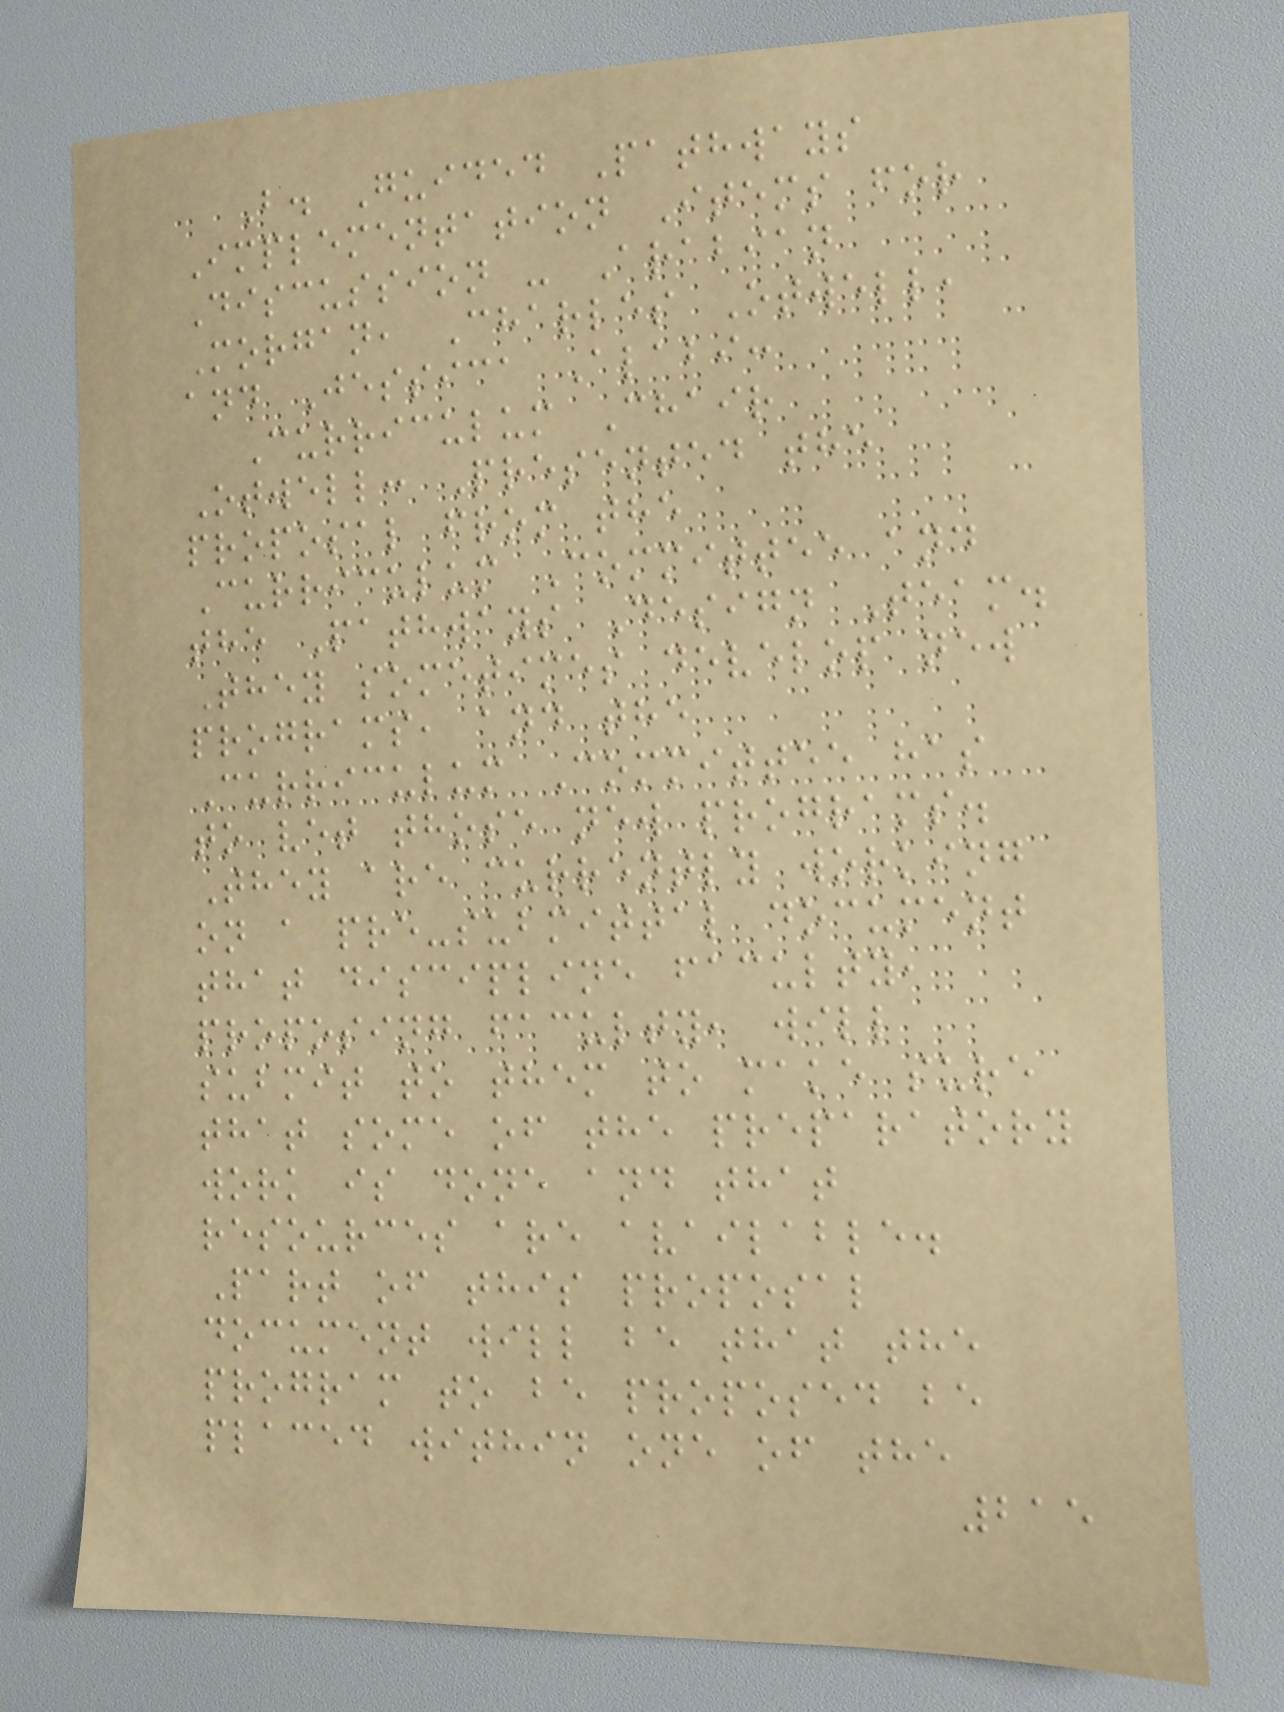B. Guided Pathways
Implementation Items for
Discussion - Arabian
Morgan, Charles Otwell,
and Jessica Alabi:
Curriculum Chair
Otwell: Presented the
proposal from the
Curriculum Committee and
the Pathways Design Team.
They sometimes develop new
programs, and the
Curriculum Committee has
to vet those new programs.
They are currently working
on a pre-submittal document
that discipline faculty,
proposing faculty, will
submit to them to make sure
that some of the preparatory
work is done and that
resources are available.
Part of this proposal
document will be that the
program to be proposed be
placed within one of the
215
